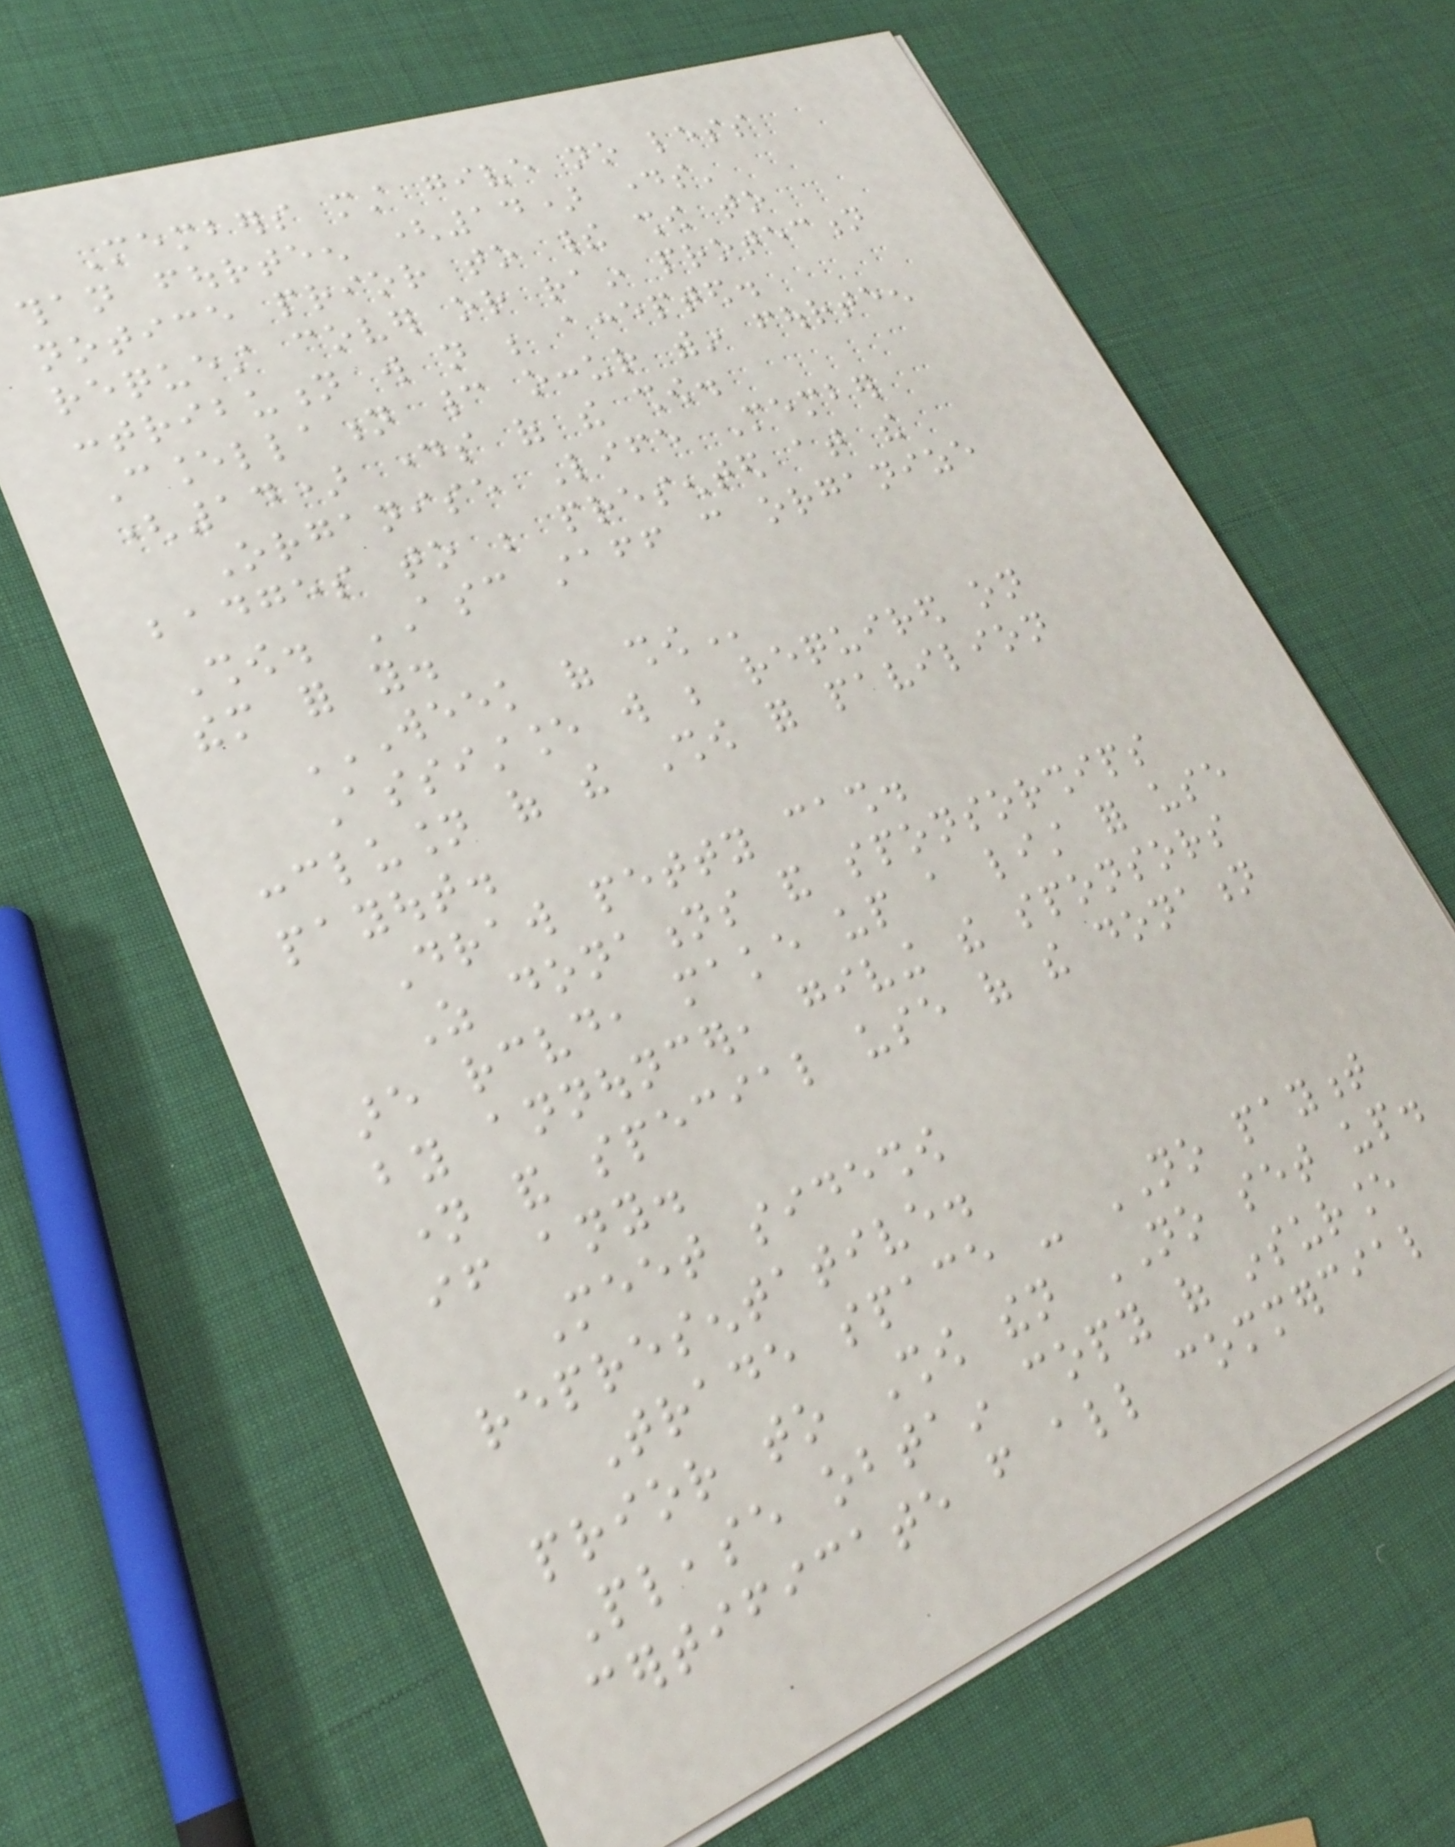Members must give no less
than fourteen (14) days'
notice prior to their show to
request cover or rain protection
contribution will not be accepted.
Cancellation cannot occur within fourteen
(14) days of the show.
Organise Life Member
badges to be presented at the
Show. ASC staff can organize
them for you.
WEEK OF SHOW
Assistance will be required on
conclusion of the Show for pavilion
payout.
Draw petty cash.
As donations and sponsorships
are received, make up a list for use
by announcer, giving the sponsors
name and special use of the donation
if any.
Meet sideshow
representative.
Trade space - NO payment
prior to Show then NO set up.
Please obtain copy of insurance
certificate from all commercial
